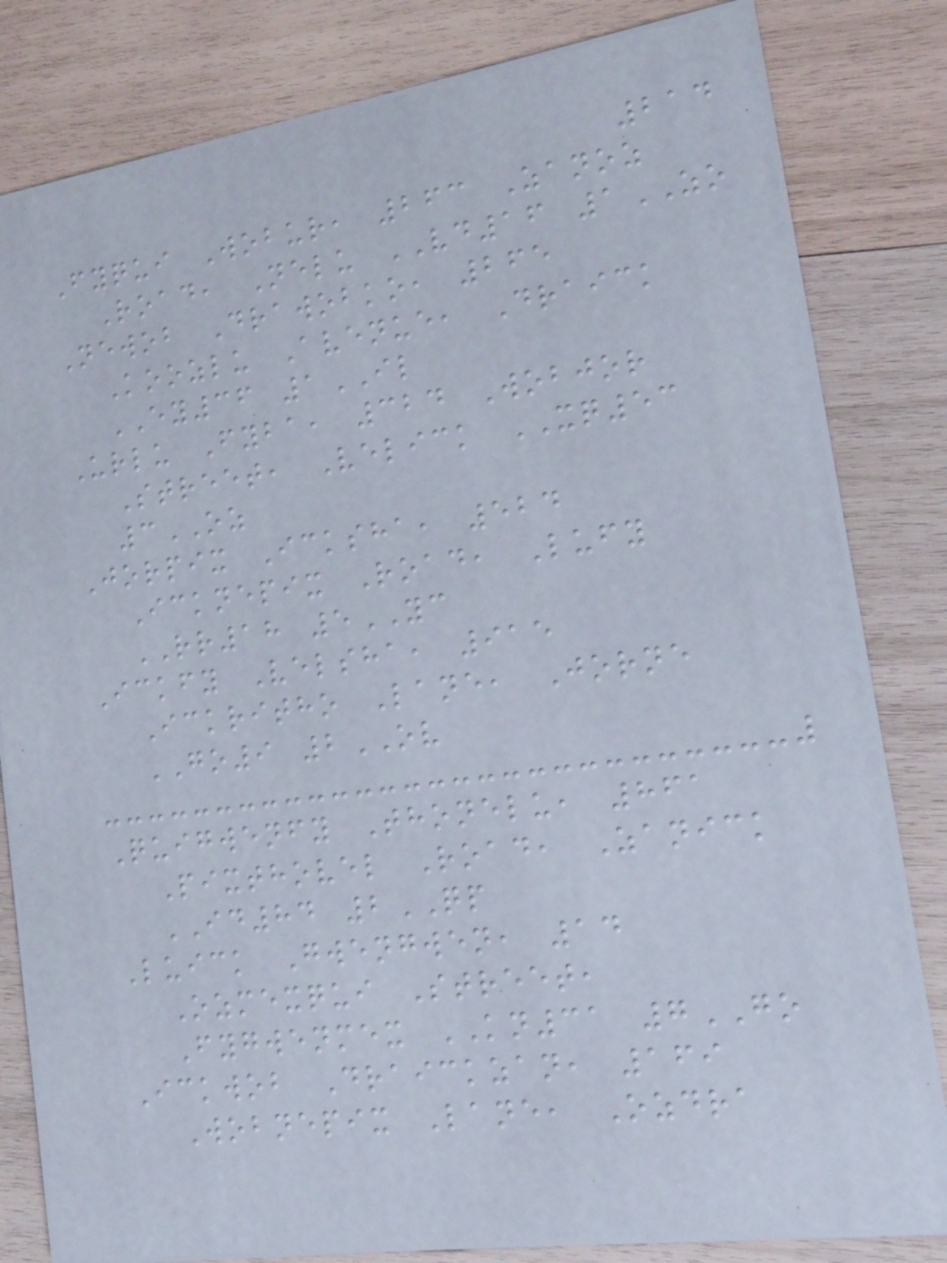214
Fyqui Wobur, 263 Zanoz
Road, Nelu VD16 1ZO
Newob Drawobko, 265
Koozlu Avenue, Draick
EY36 1IL
Urlu Fyba, 324 Wobjor
Street, Velick XQ53
3OZ
Jorpix Icksha, 524
Icknepix Road, Lufy
RR18 5YC
Ickfy Velsha, 915
Ickritho Lane, Jorne
GO9 2OV
Quigwenfy Thonelu, 861
Pixthovel Road, Zanick
ID84 2QP
Luick Gwengwen, 14
Ozmexqui Street,
Fygwenmex KN31 7GO
Ickwob Draickzan, 169
Wobnepix Lane, Ozdra
